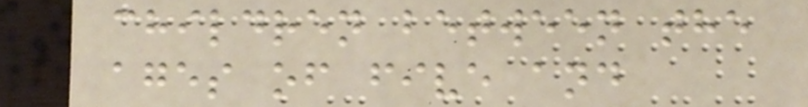children between the
ages of five and
